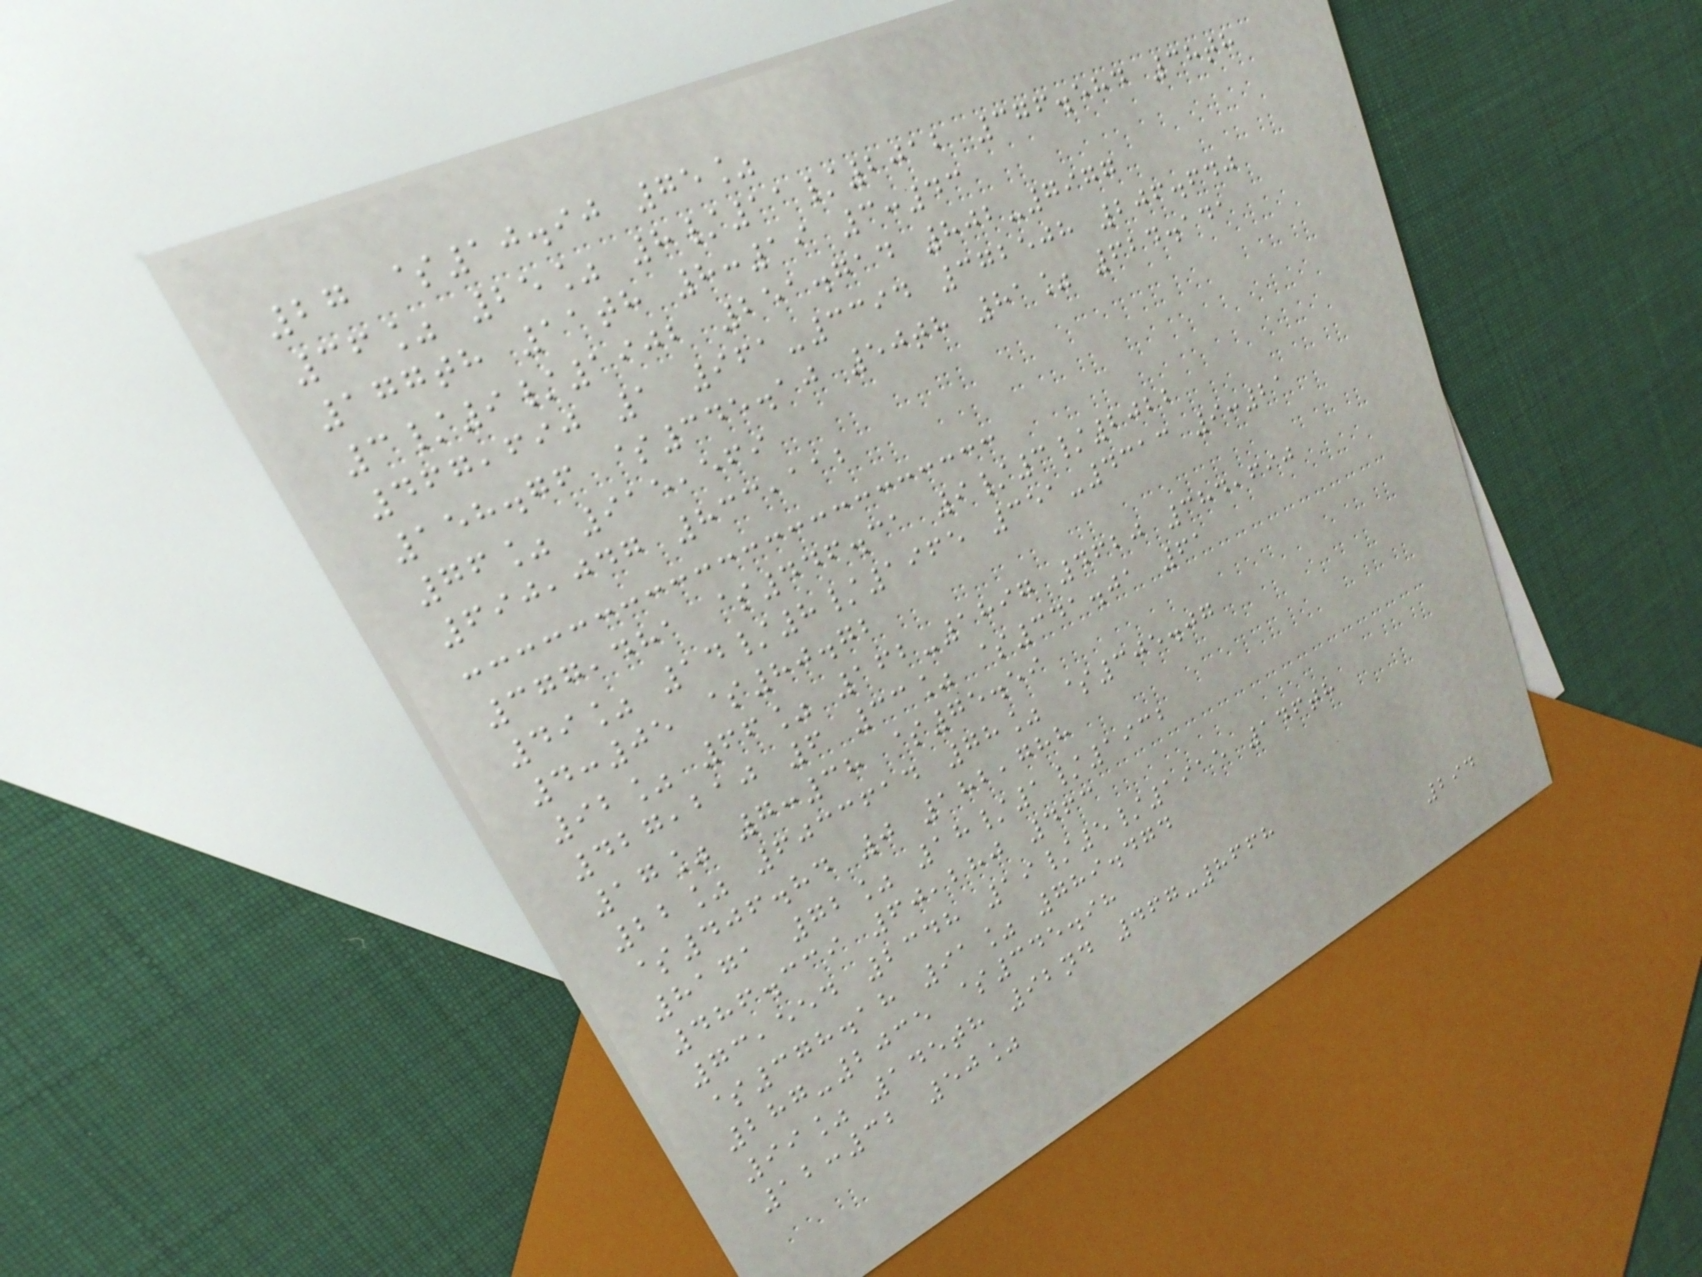27 $10.90 75%
36% 25% 8/11/2012 376.584 38th
177th 11th 8:19 3:43
3/9/1902 251.714 802-7977
467,690 1 961-3394 372508 206.640
158.76 $345.10 50th 81% 624.141
76% 915,569
690,047 833,112
377,481 $446.31 9/3/2022
49% 14/8/1965 351-4313 9:21
4:05 $80.72
92% 66% 162-1897 4620 384,690
427,210 6 33% $341.01 61
17% 7:38 $75.59
22% 6033614 78% $305.07
$406.84 0 182,788
8171 72% 18/1/1932
486.339 60,280 463
73,554 2348 19/5/1915 146th
$378.18 91% 789.474
287-2035 $345.98
99% 145th 92nd 467-8668
12:32 50%
294
